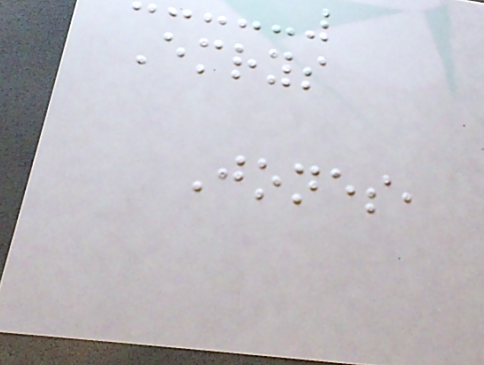Emrys
Jones,
